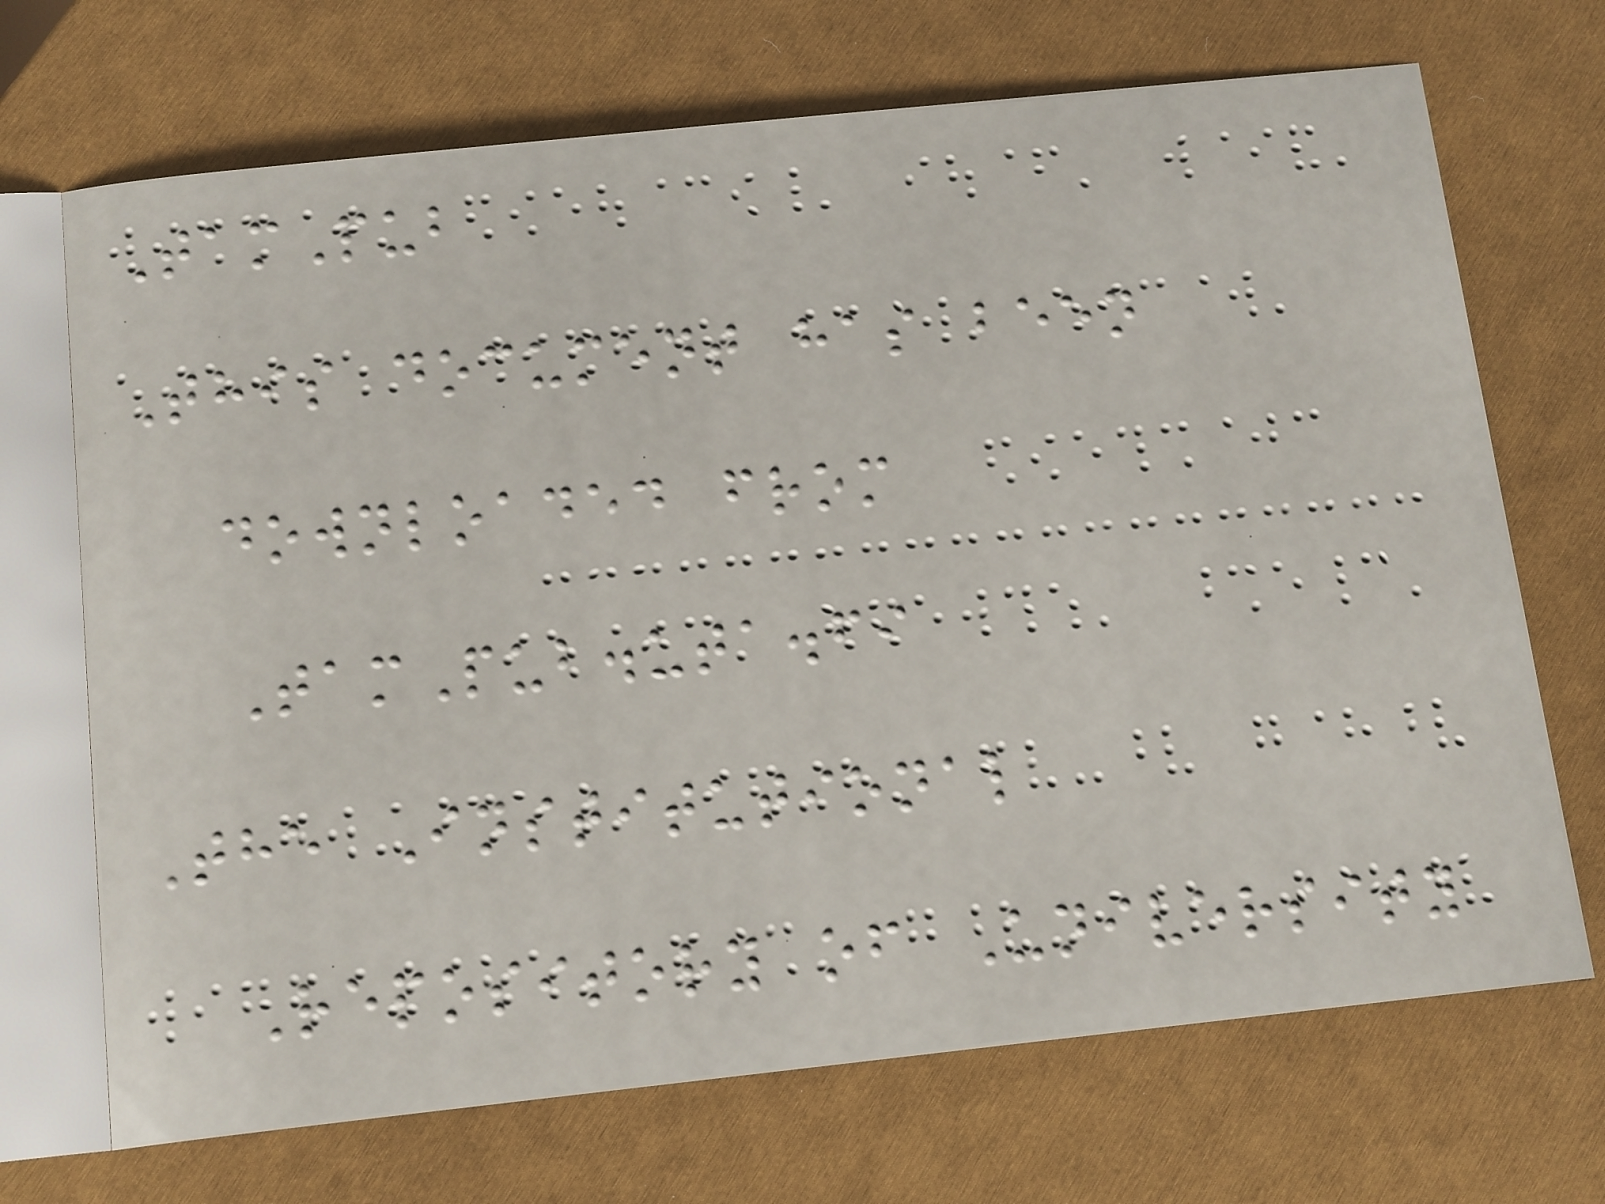TamPub
This document has been
downloaded from
TamPub.uta.fi
The Institutional
Repository of University
